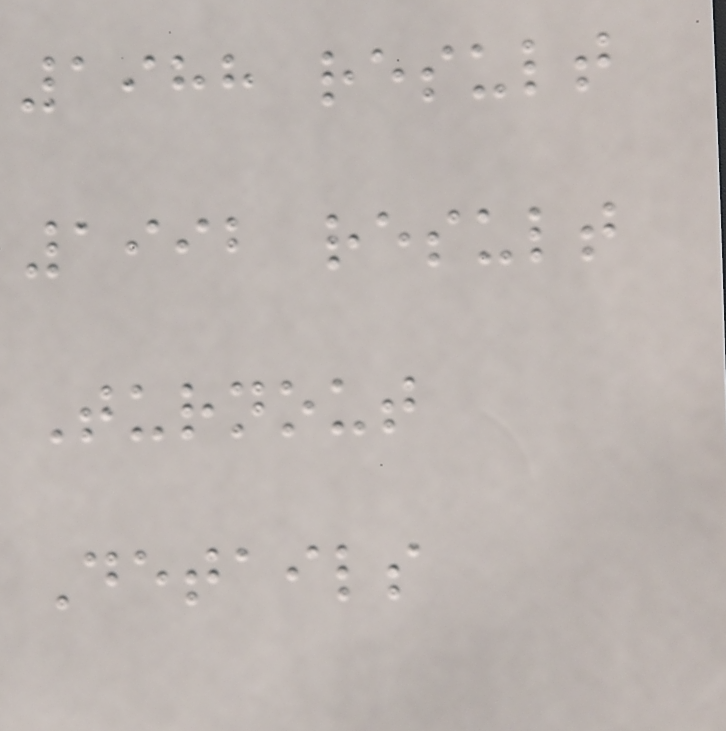1988 result
1992 result
Turnout
Details
